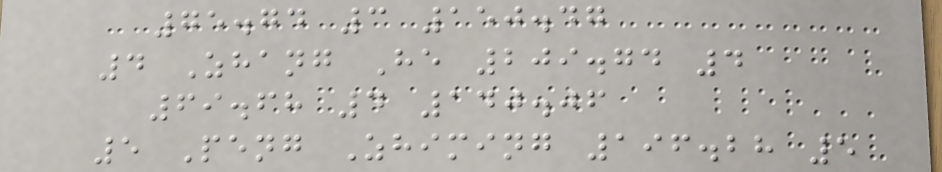75.74 3 150.47
4 Zhang He 209.74 4
69.68 4 140.06
5 Peng Zhiming 196.28 5
